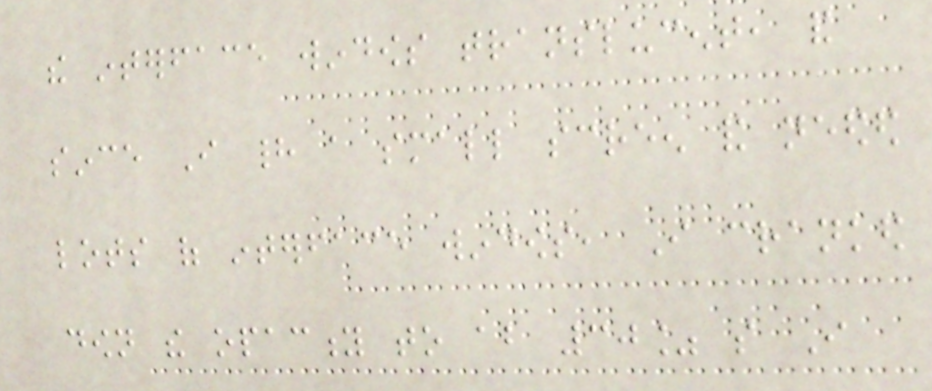the interface windows translucent, and
since I had a small screen and needed
lots of interface windows, I cranked
down the opacity to about 30% so I
